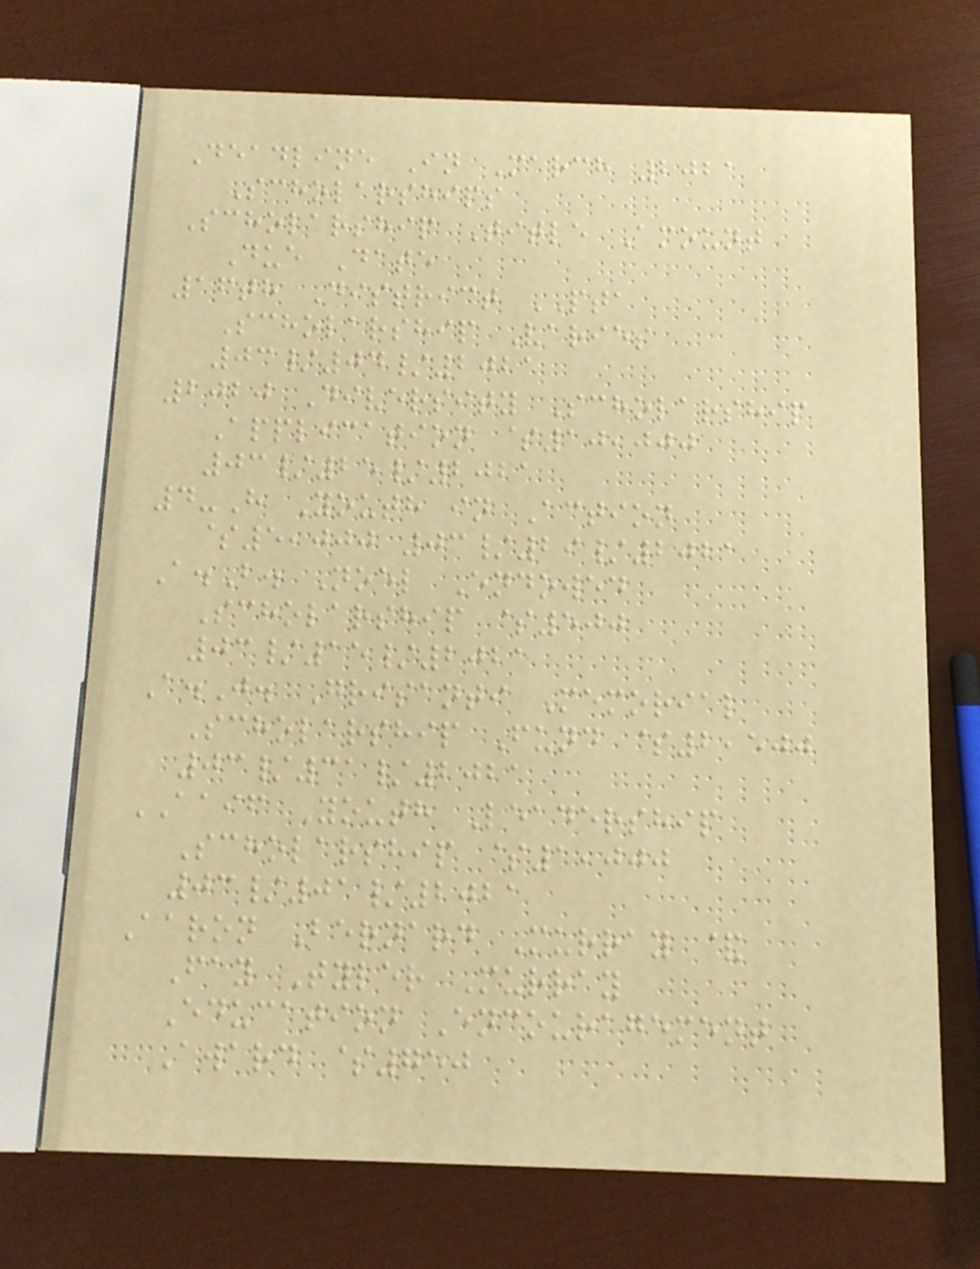Deadline In March 2021
Scholarships
Scholarship Title Amount
Due Date
16th District PTA
Scholarship Varies
03/04/2021
2020 Diversity Scholarship
Application $10,000
03/25/2021
4-H Youth in Action
$5,000 03/29/2021
A.B. Noel Endowed
Scholarship $500
03/15/2021
A.J. Grisanti Memorial
Scholarship Fund $2,500
03/31/2021
AAIF Youth Leadership
Scholarship $1,000
03/01/2021
Aaron Bernard Murray &
Fay Tyler Murray
Education Encouragement
Award $750
